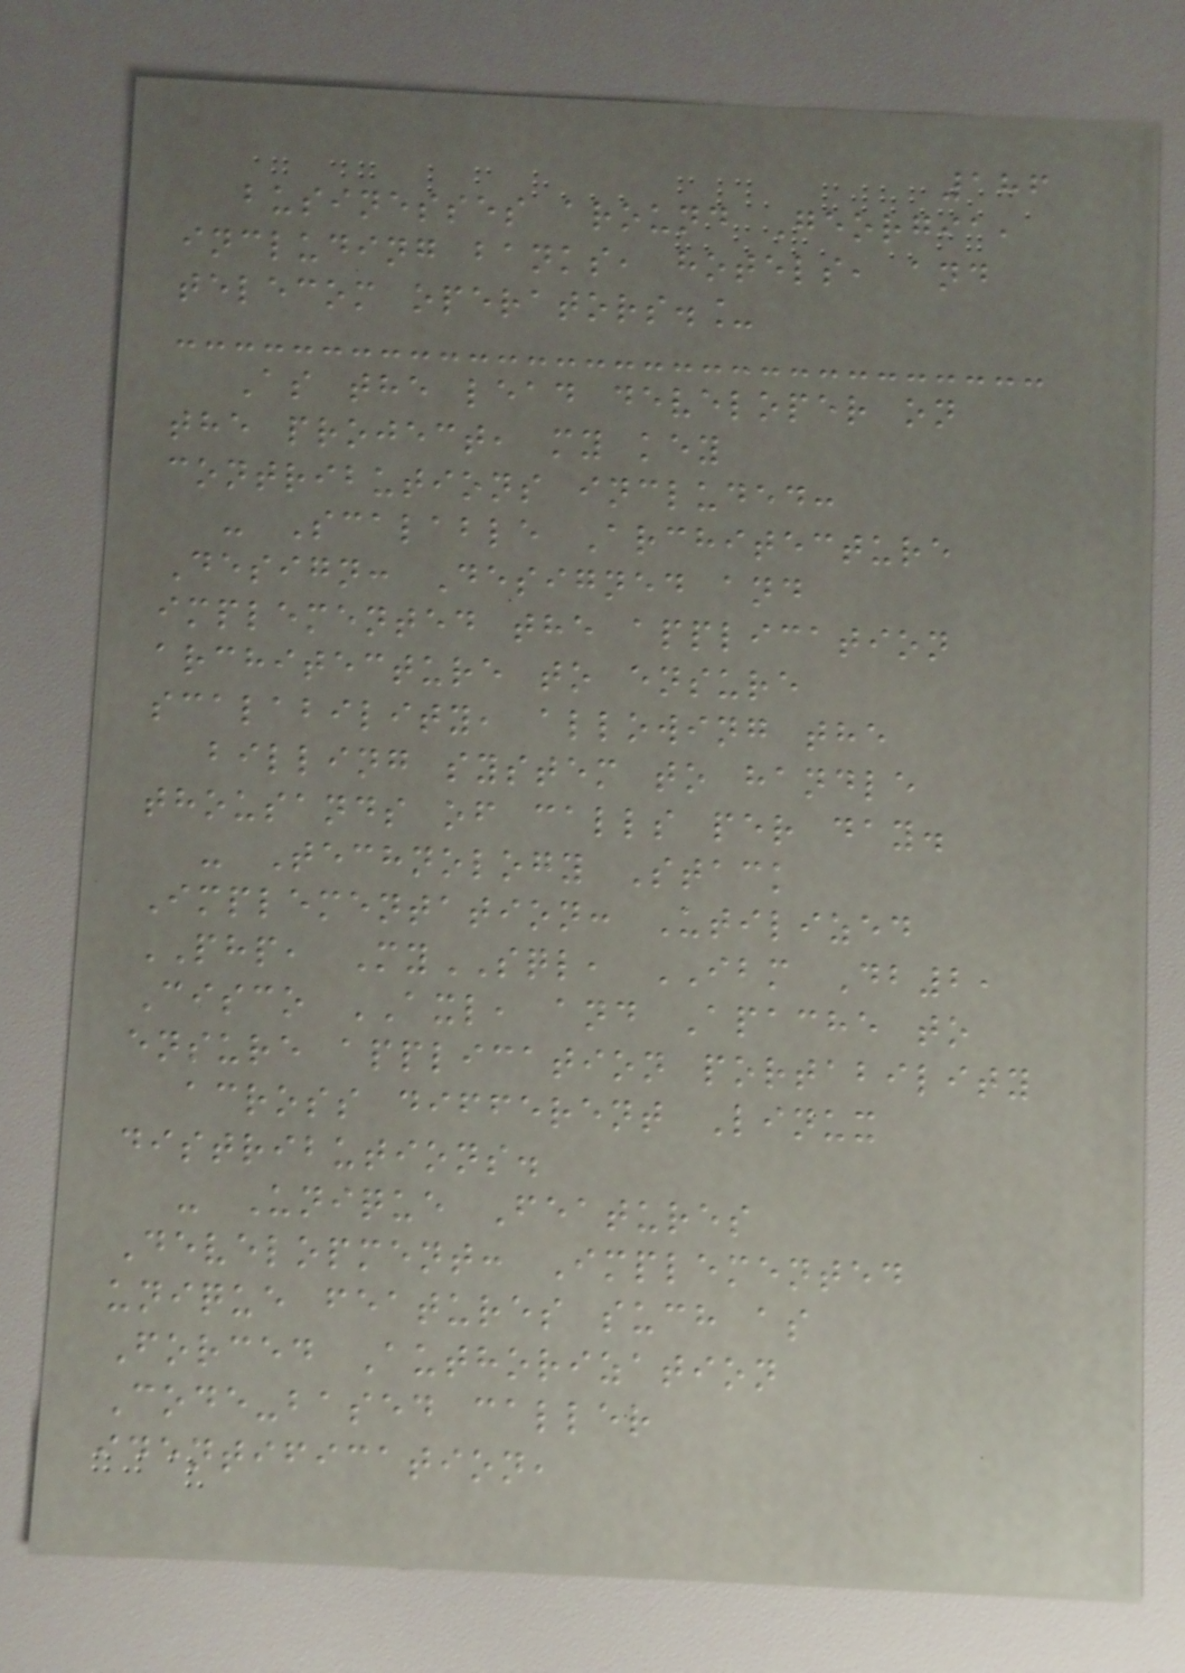186
businesses around Georgia,
including banks, hotels, and
telecom operators._
As the lead developer on
the project, my key
contributions included:
- Scalable Architecture
Design: Designed and
implemented the application
architecture to ensure
scalability, allowing the
billing system to handle
thousands of calls per day.
- Technology Stack
Implementation: Utilized
PHP, MySQL, IBM Db2,
Cisco AXL, and Apache to
ensure application portability
across different Linux
distributions.
- Unique Features
Development: Implemented
unique features such as
Forced Authorization
Code-based caller
identification,
